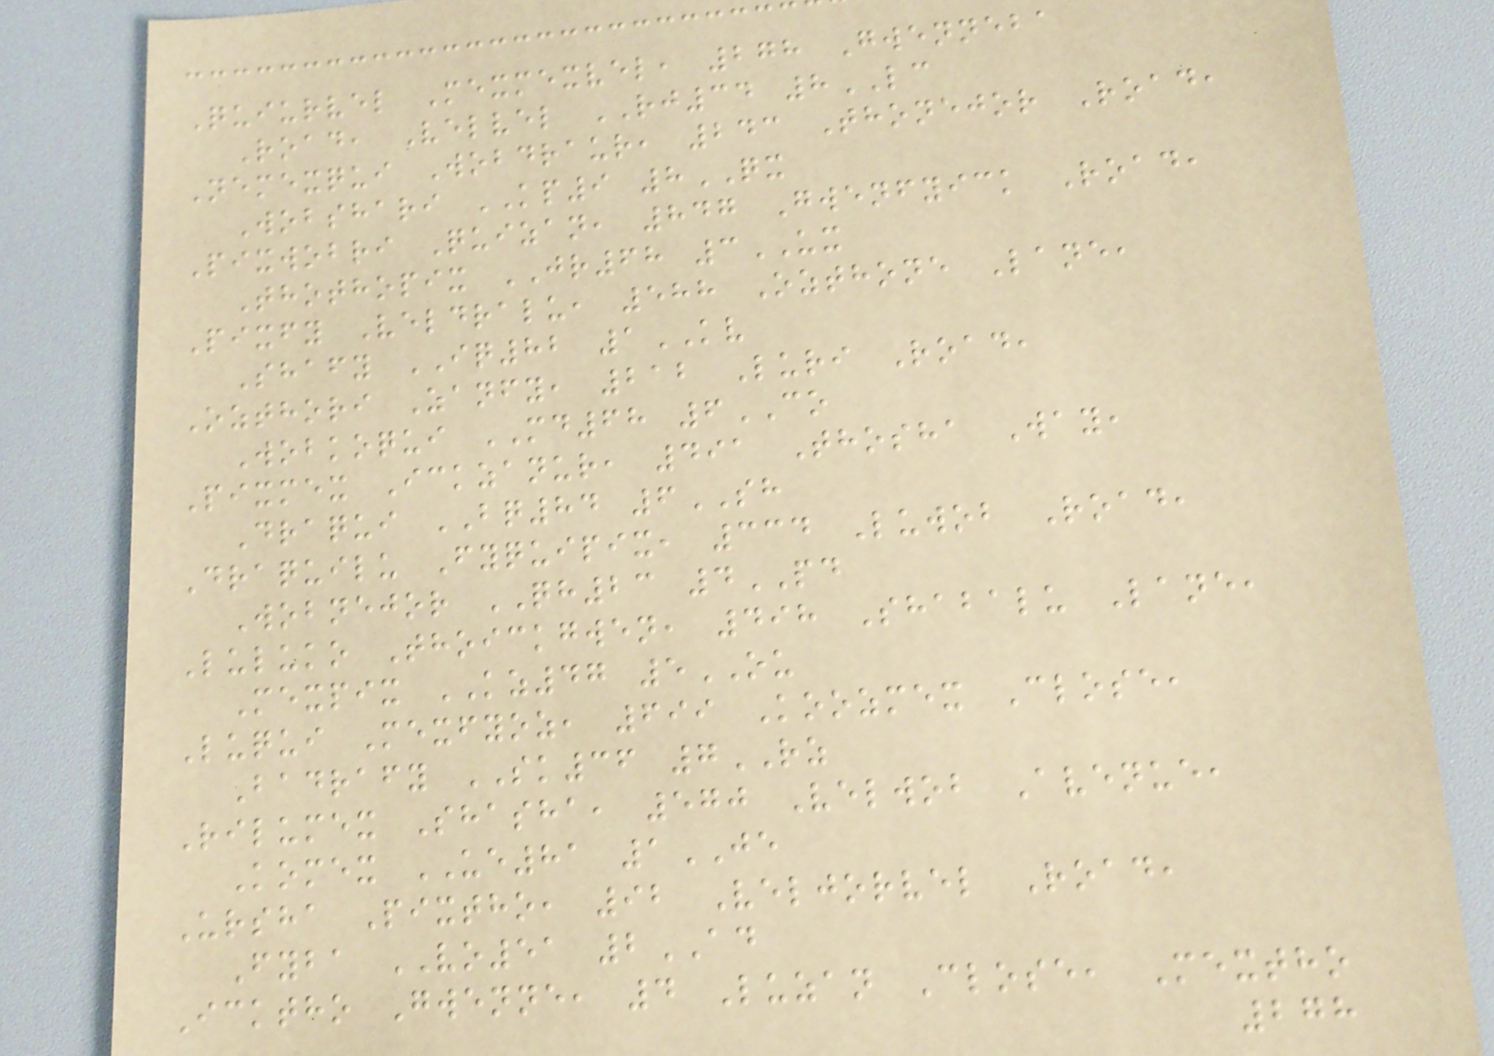Quiurvel Mexmexvel, 278 Gwenneba
Road, Velvel RJ34 8LC
Nemexqui Wobdraur, 243 Thonejor Road,
Wobshari KP9 8QX
Pixwobri Quizan, 847 Gwenfyick Road,
Thothopix JR68 3UX
Pixfy Veldralu, 588 Ozthone Lane,
Shafy IQ82 1KV
Ozthori Zanfy, 212 Luri Road,
Wobkoqui MD68 6CO
Pixmex Ickzanur, 491 Thosha Way,
Draqui BQ84 6SH
Draquilu Fyquipix, 334 Luwob Road,
Wobnejor QH23 4PD
Luluko Thoickgwen, 498 Shabalu Lane,
Mexpix KZ47 5OU
Luqui Mexfyoz, 699 Koozmex Close,
Badrafy SK36 7RZ
Rilumex Shasha, 570 Velwob Avenue,
Komex UE81 1JE
Ursha Pixtho, 92 Veljorvel Road,
Fyba VO51 2AD
Icktho Gwenne, 4 Luzan Close, Mextho
278
